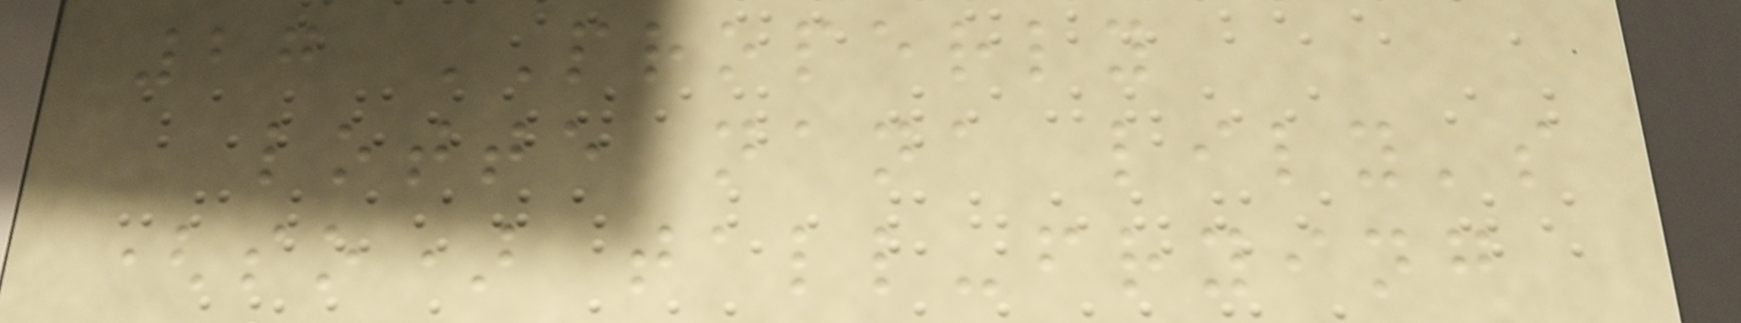27 PROPERLY
lotte nana lily's
(so) tall-frying
